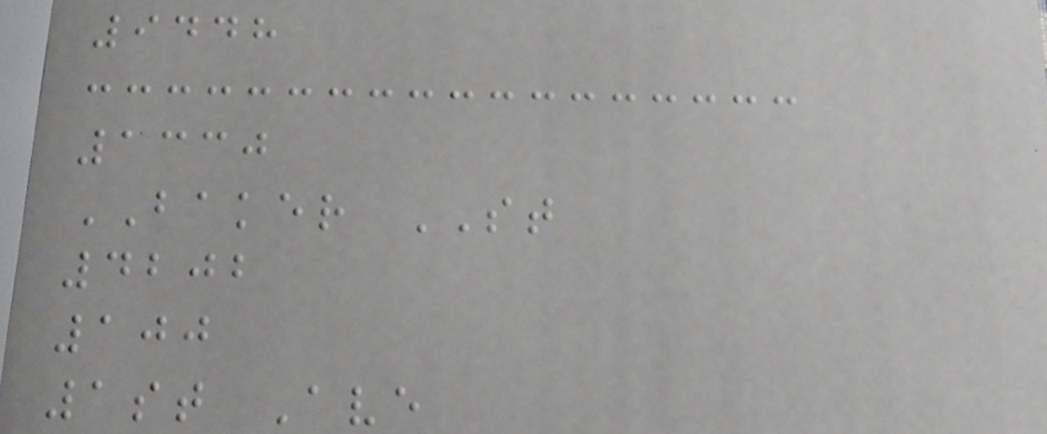9448
1330
BAKER ST
4202
100
1st Ave
